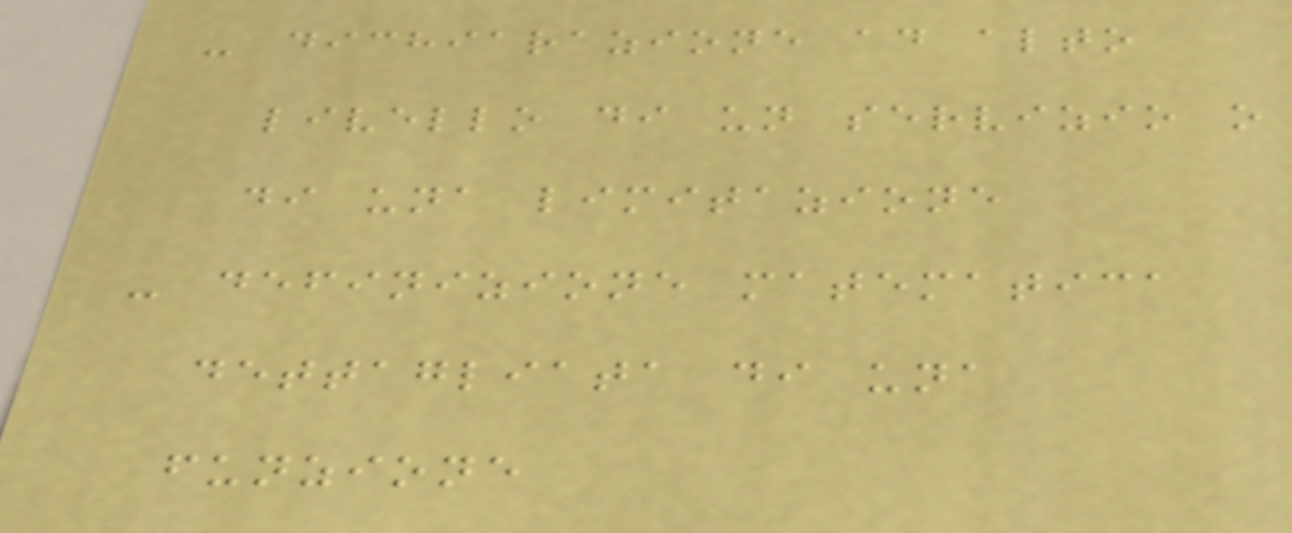- dichiarazione ad alto
livello di un servizio o
di una limitazione
- definizione matematica
dettagliata di una
funzione
